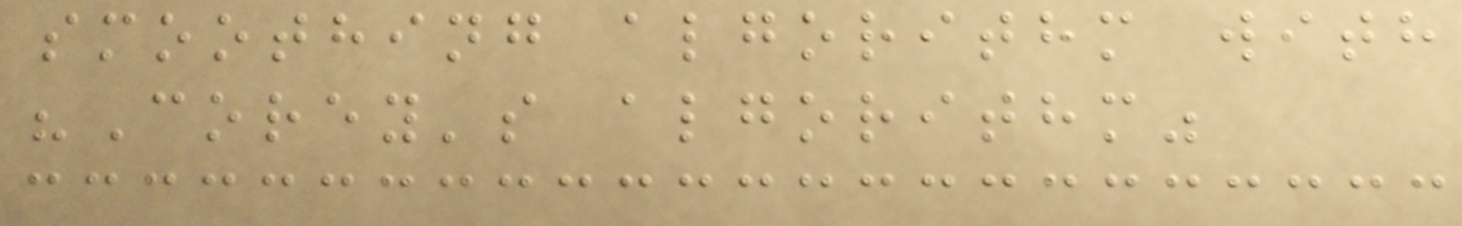smoothing algorithm with
"Corey's algorithm"
